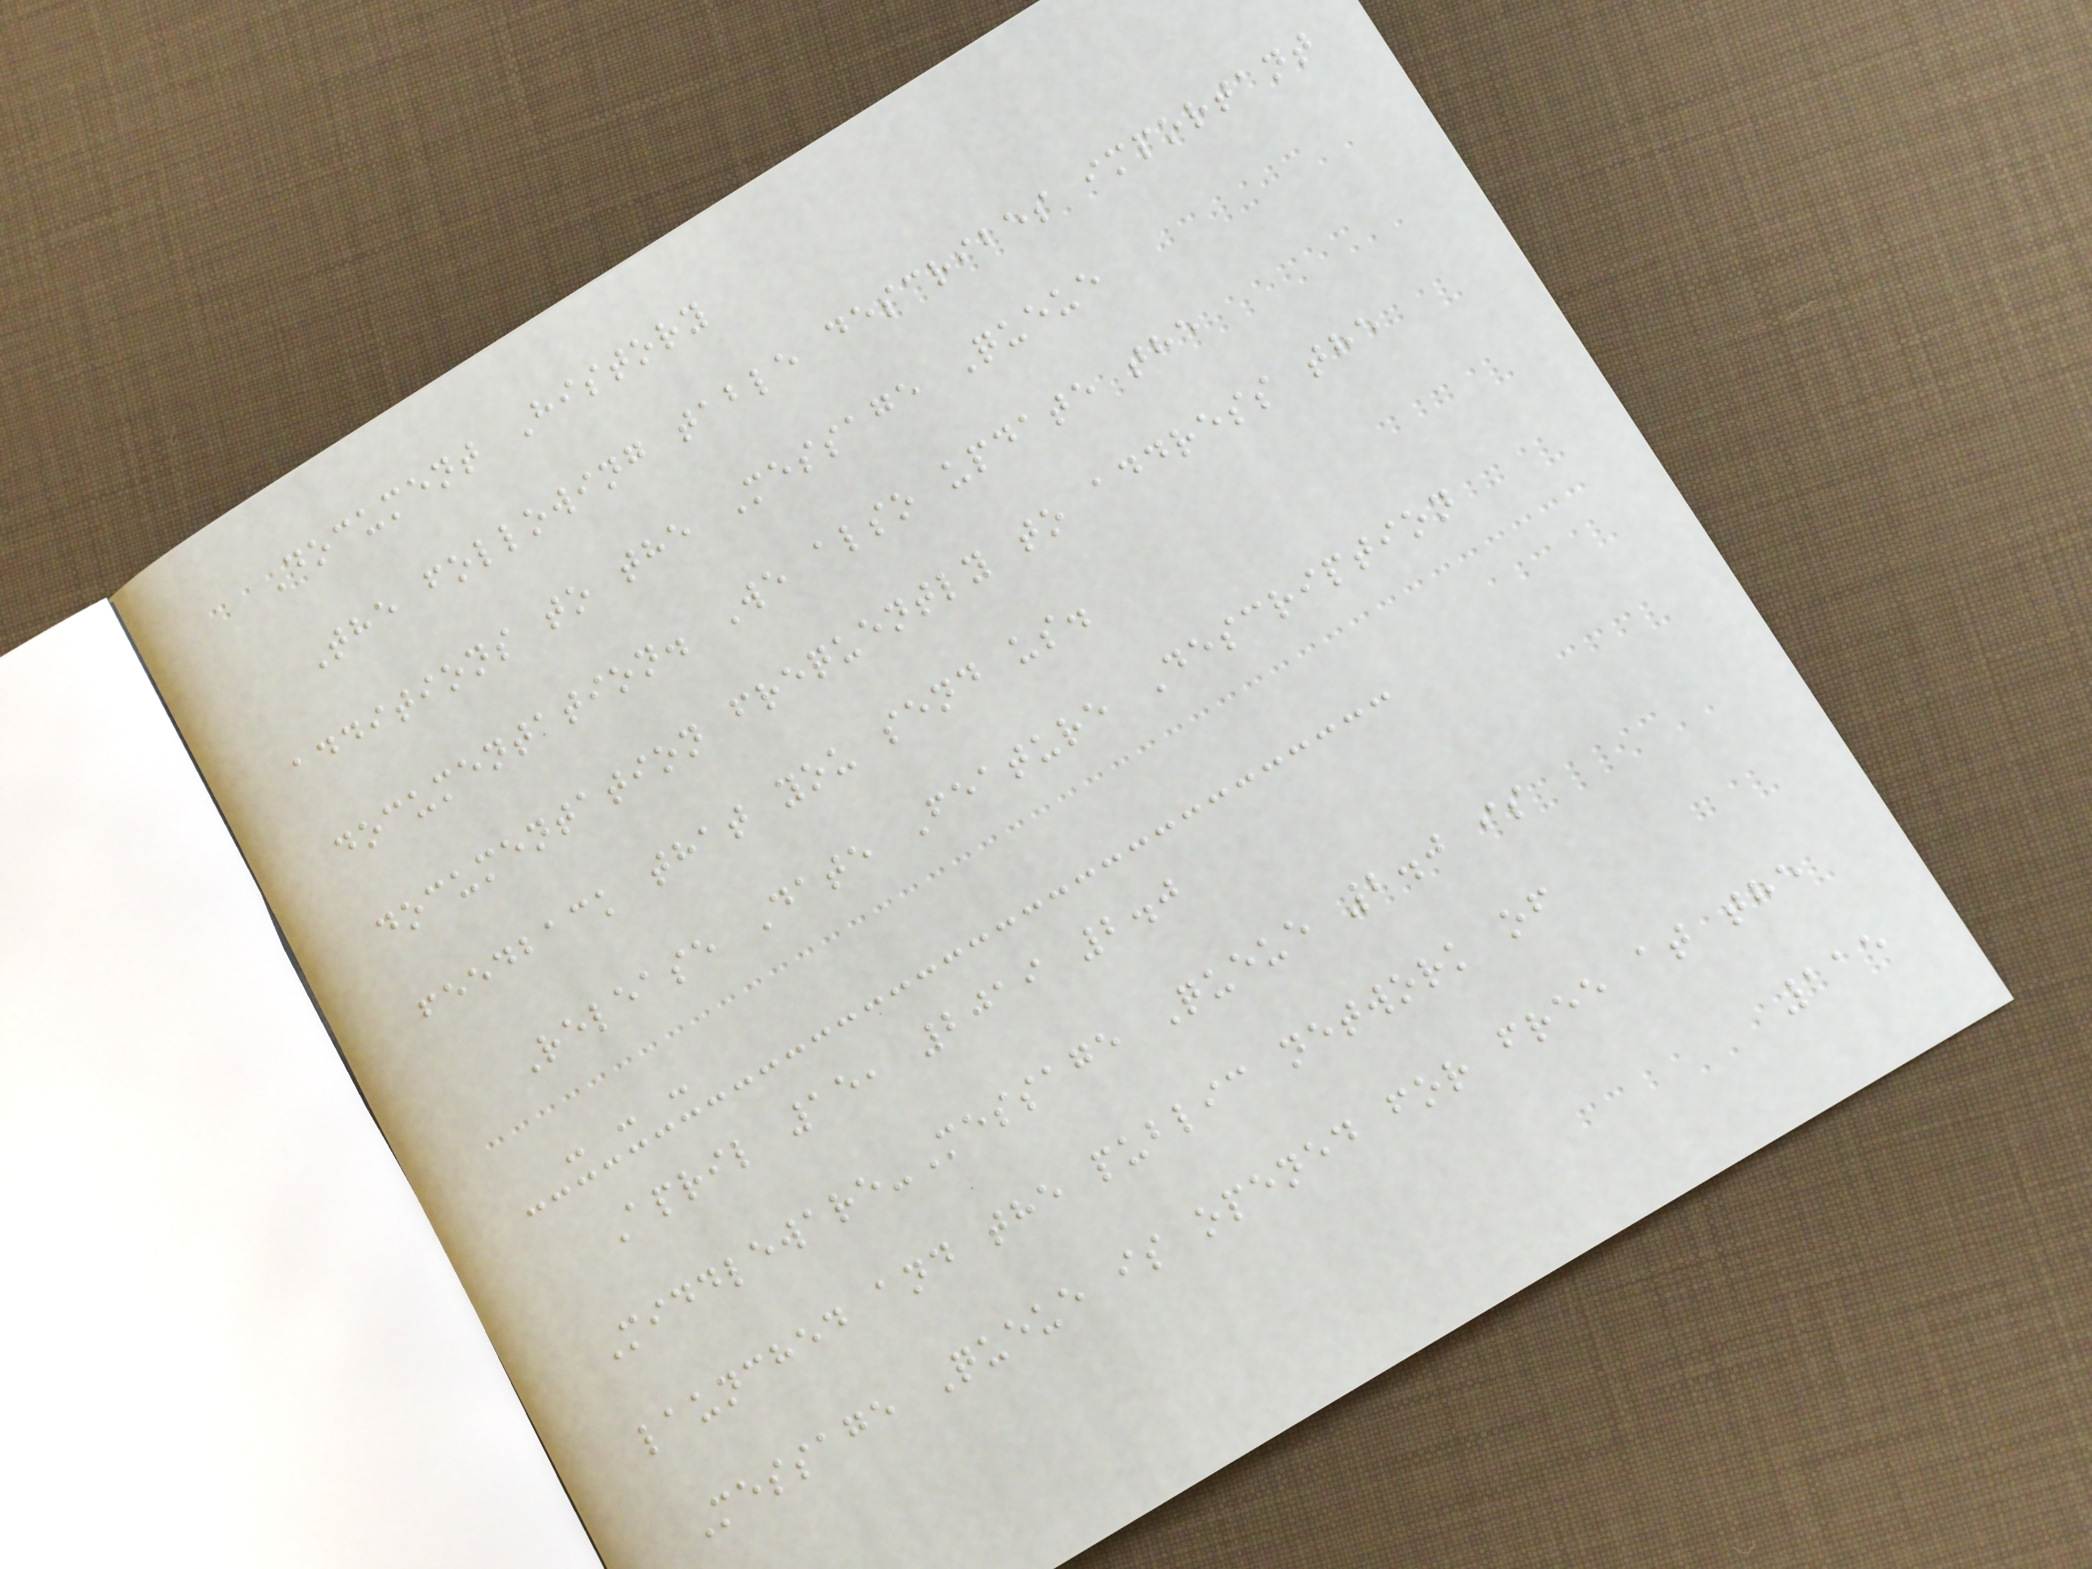Document History
The following table describes important
additions to the Message Queue
documentation. We also update the
documentation frequently to address the
feedback that you send us.
Release Date Feature Description
- - -
April 15, 2019 2.0
Middleware-Message Queue 2.0 is
launched and the public network of
Message Queue is opened for free at the
115
